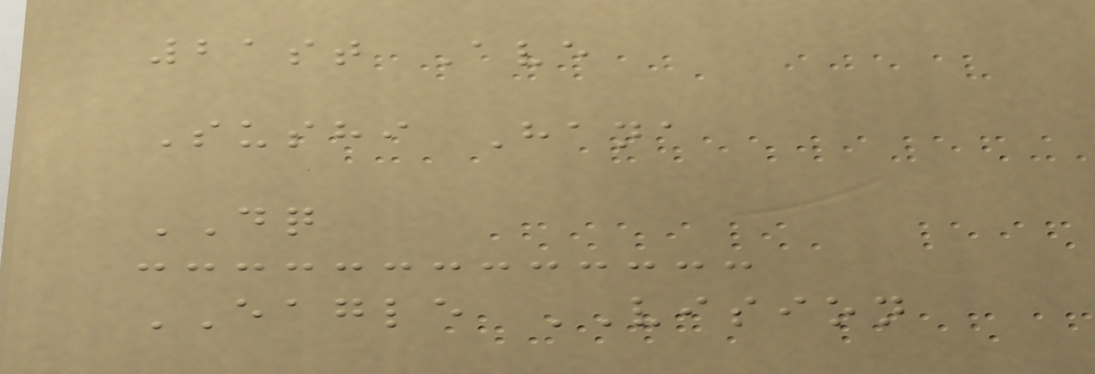21st Ave
Sushi Hana
DQ
EAGLE VISION
